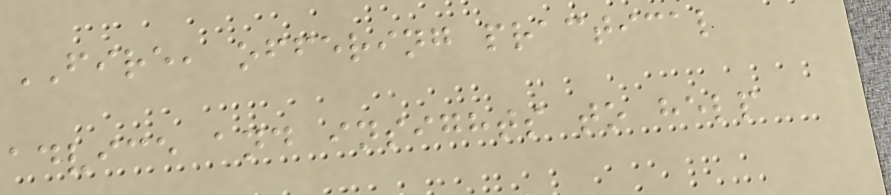FIRE, offering practical
advice and insights to help
